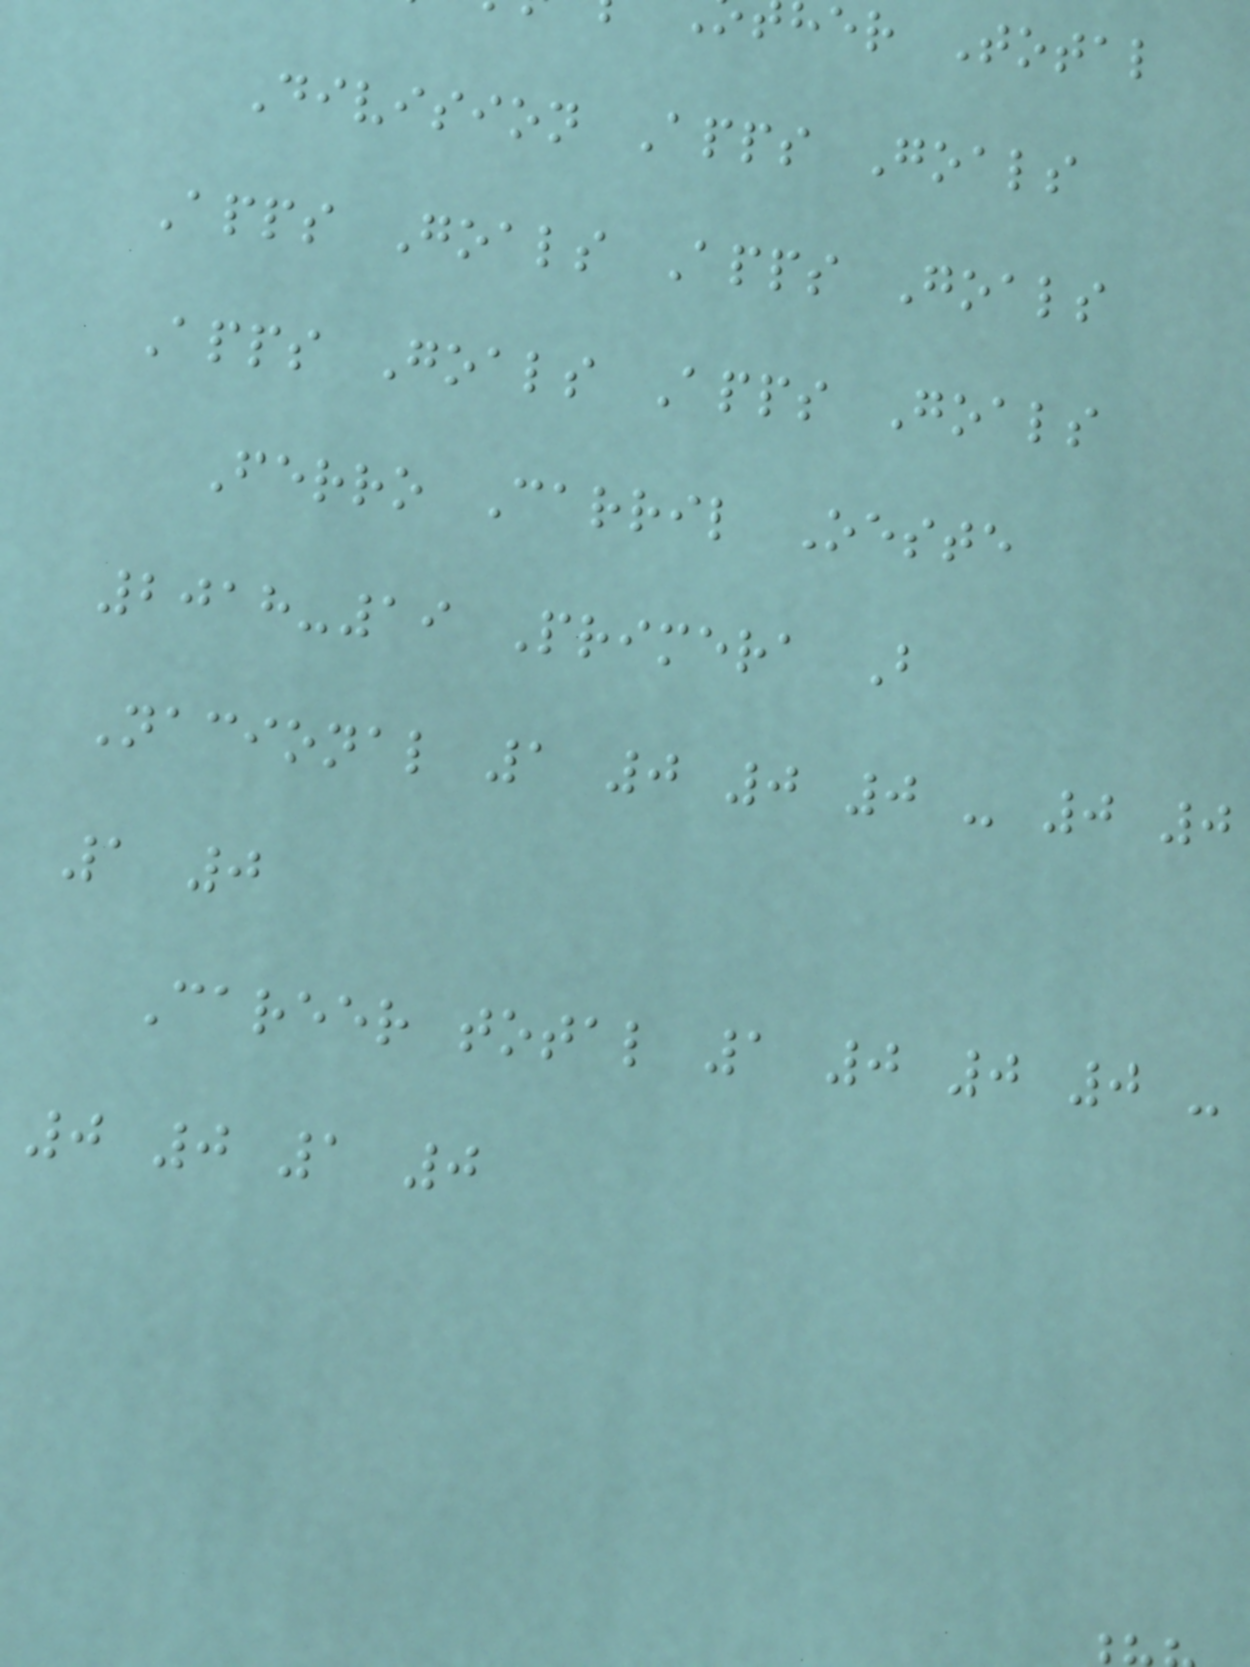her Total
Division Apps Goals
Apps Goals Apps Goals
Apps Goals Apps Goals
Ferro Carril Oeste
2018-19 Primera B
Nacional 1 0 0 0 - 0 0
1 0
Career total 1 0 0 0 -
0 0 1 0
